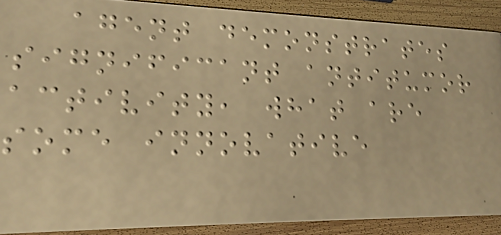agent demonstrates
significant antitumor
activity, what are
some innovative
